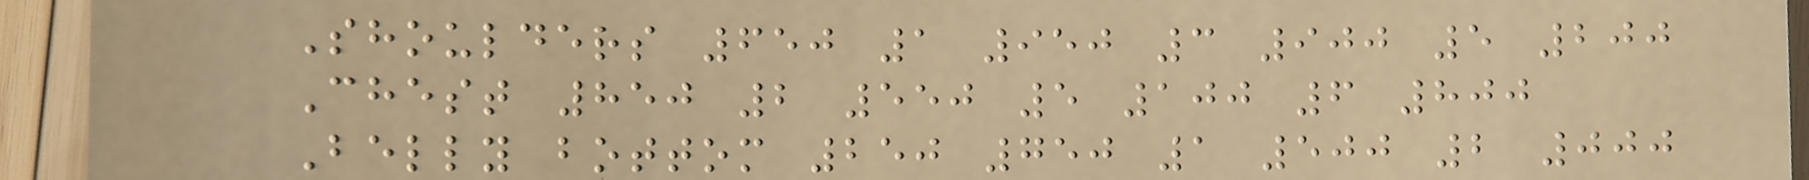Shoulders 650 1 950 3 900 5 200
Chest 850 2 550 5 100 6 800
Belly bottom 250 750 1 500 2 000
